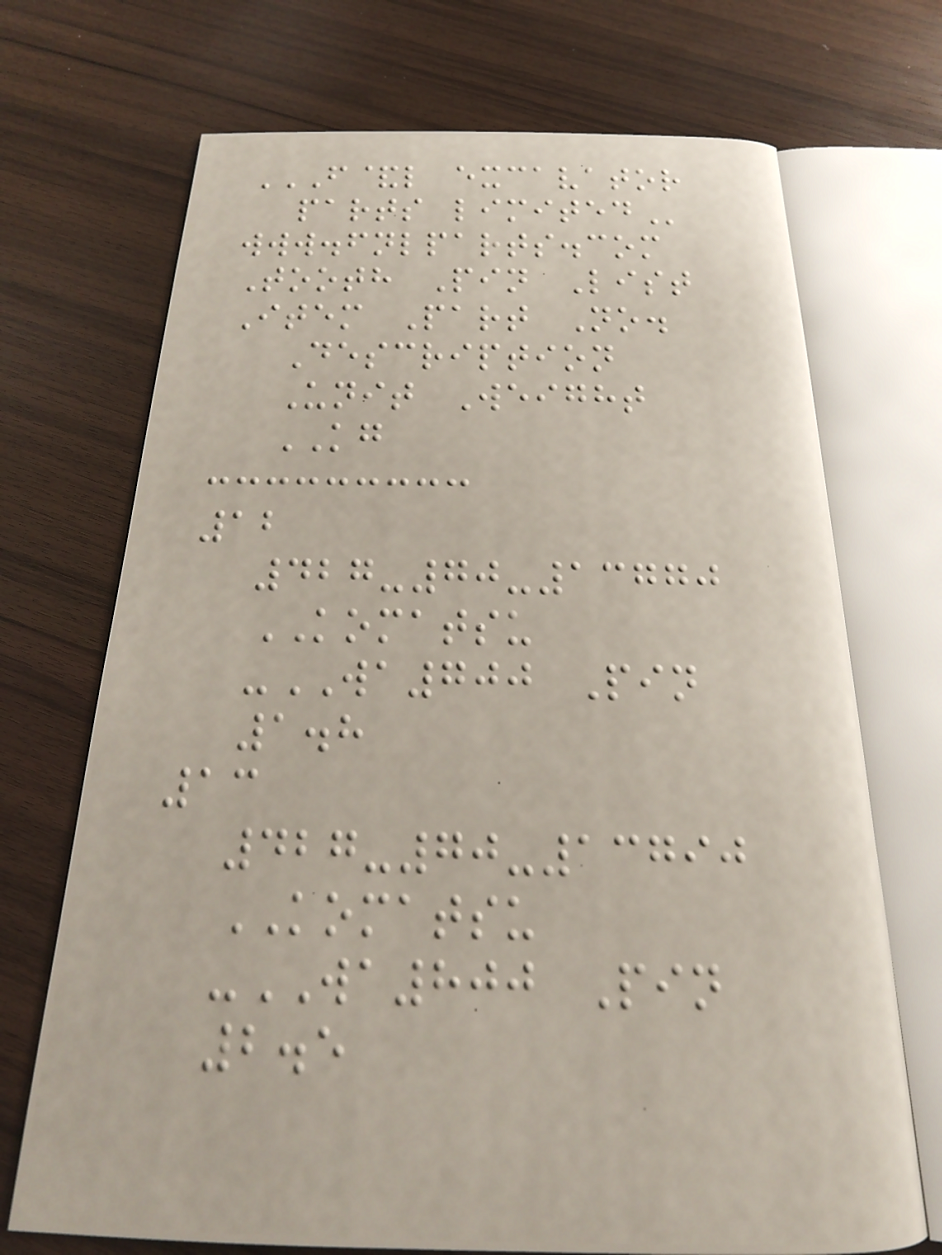F&L EXCAVATOR
PARTS LIMITED
www.fnlparts.com
Tooth Pin List
Item Part No.
Description
Unit Weight
KG
12
427-70-13770
KOMATSU
-WA700 Pin
1.8
13
427-70-13790
KOMATSU
-WA800 Pin
2.5
